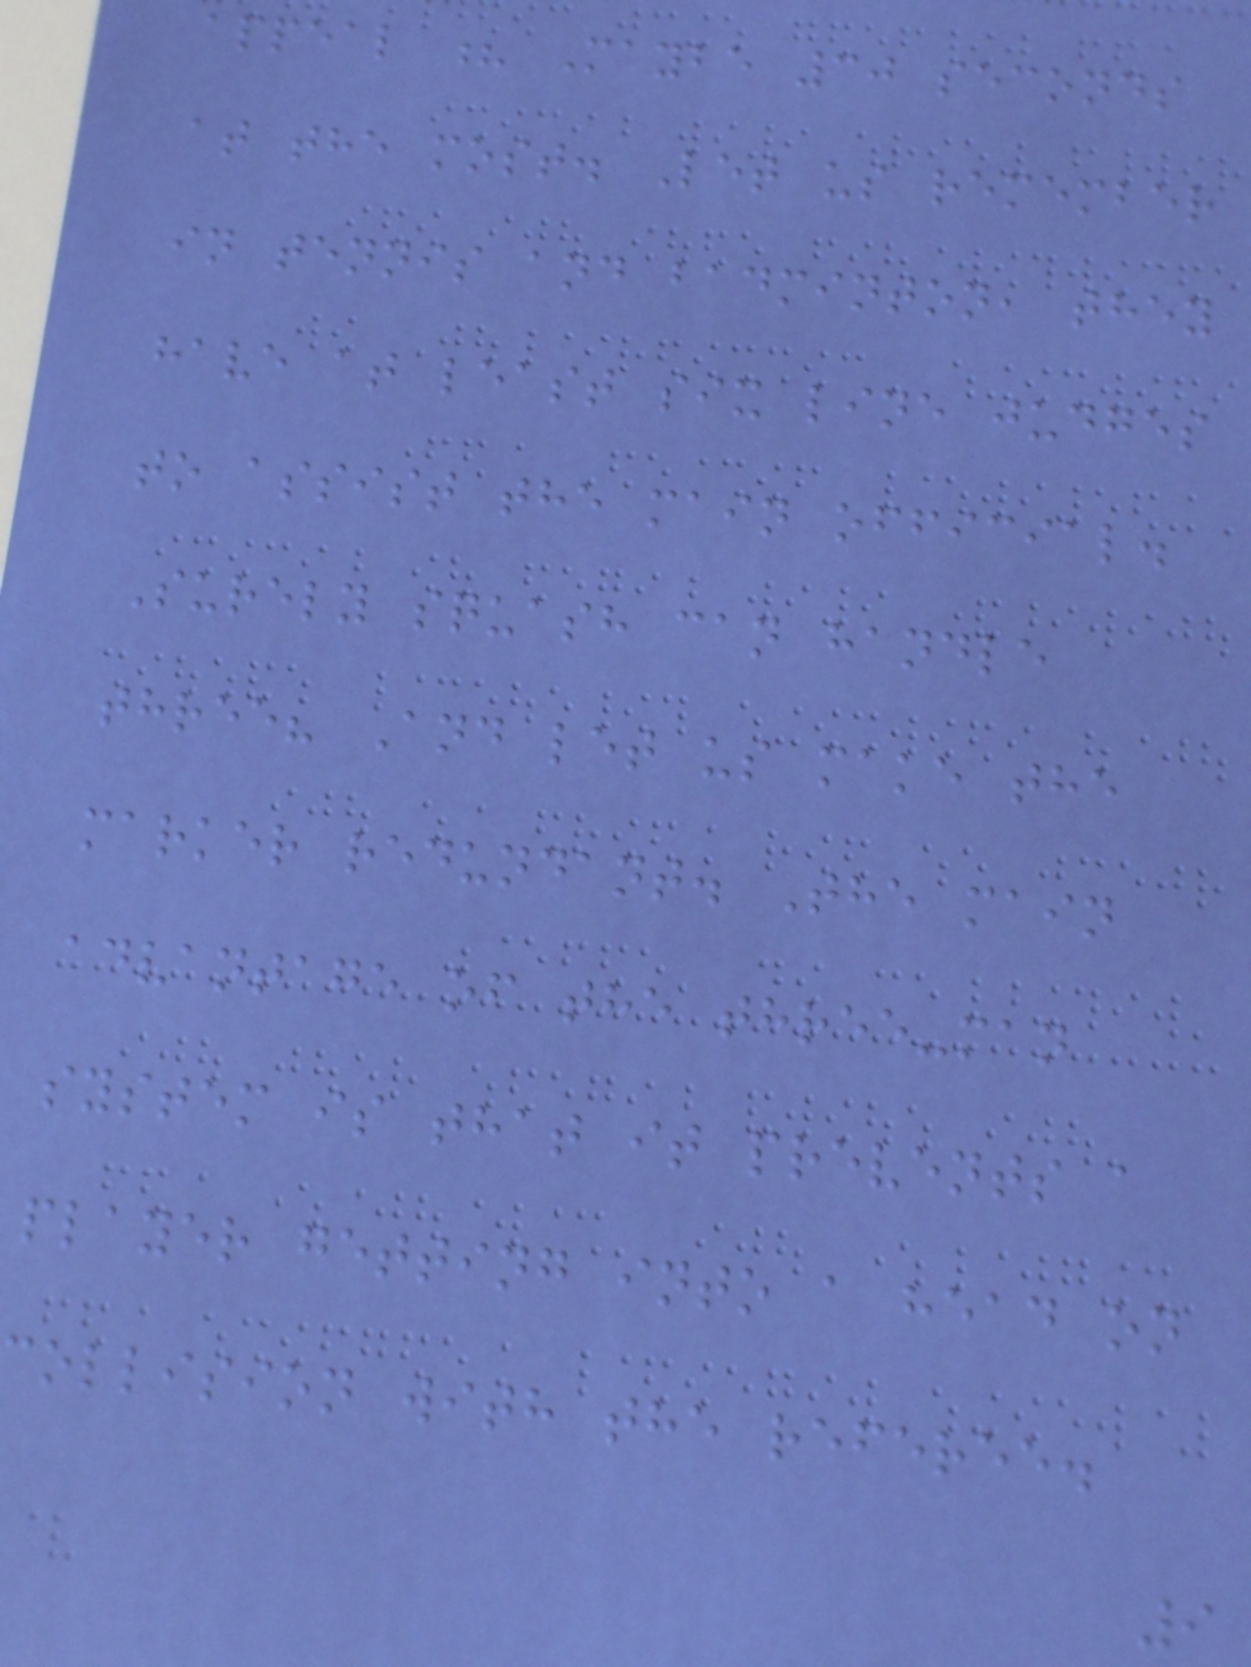appeal ? Maybe 30 seconds
at the most. Let us remember
in tennis and badminton, they
have at least six line judges
to assist the main official.
Surely squash can handle
three? And let us make the
marker redundant. The main
advantage of the three-man
system is that it prevents a
player getting into a head on
ollision with the referee.
9
